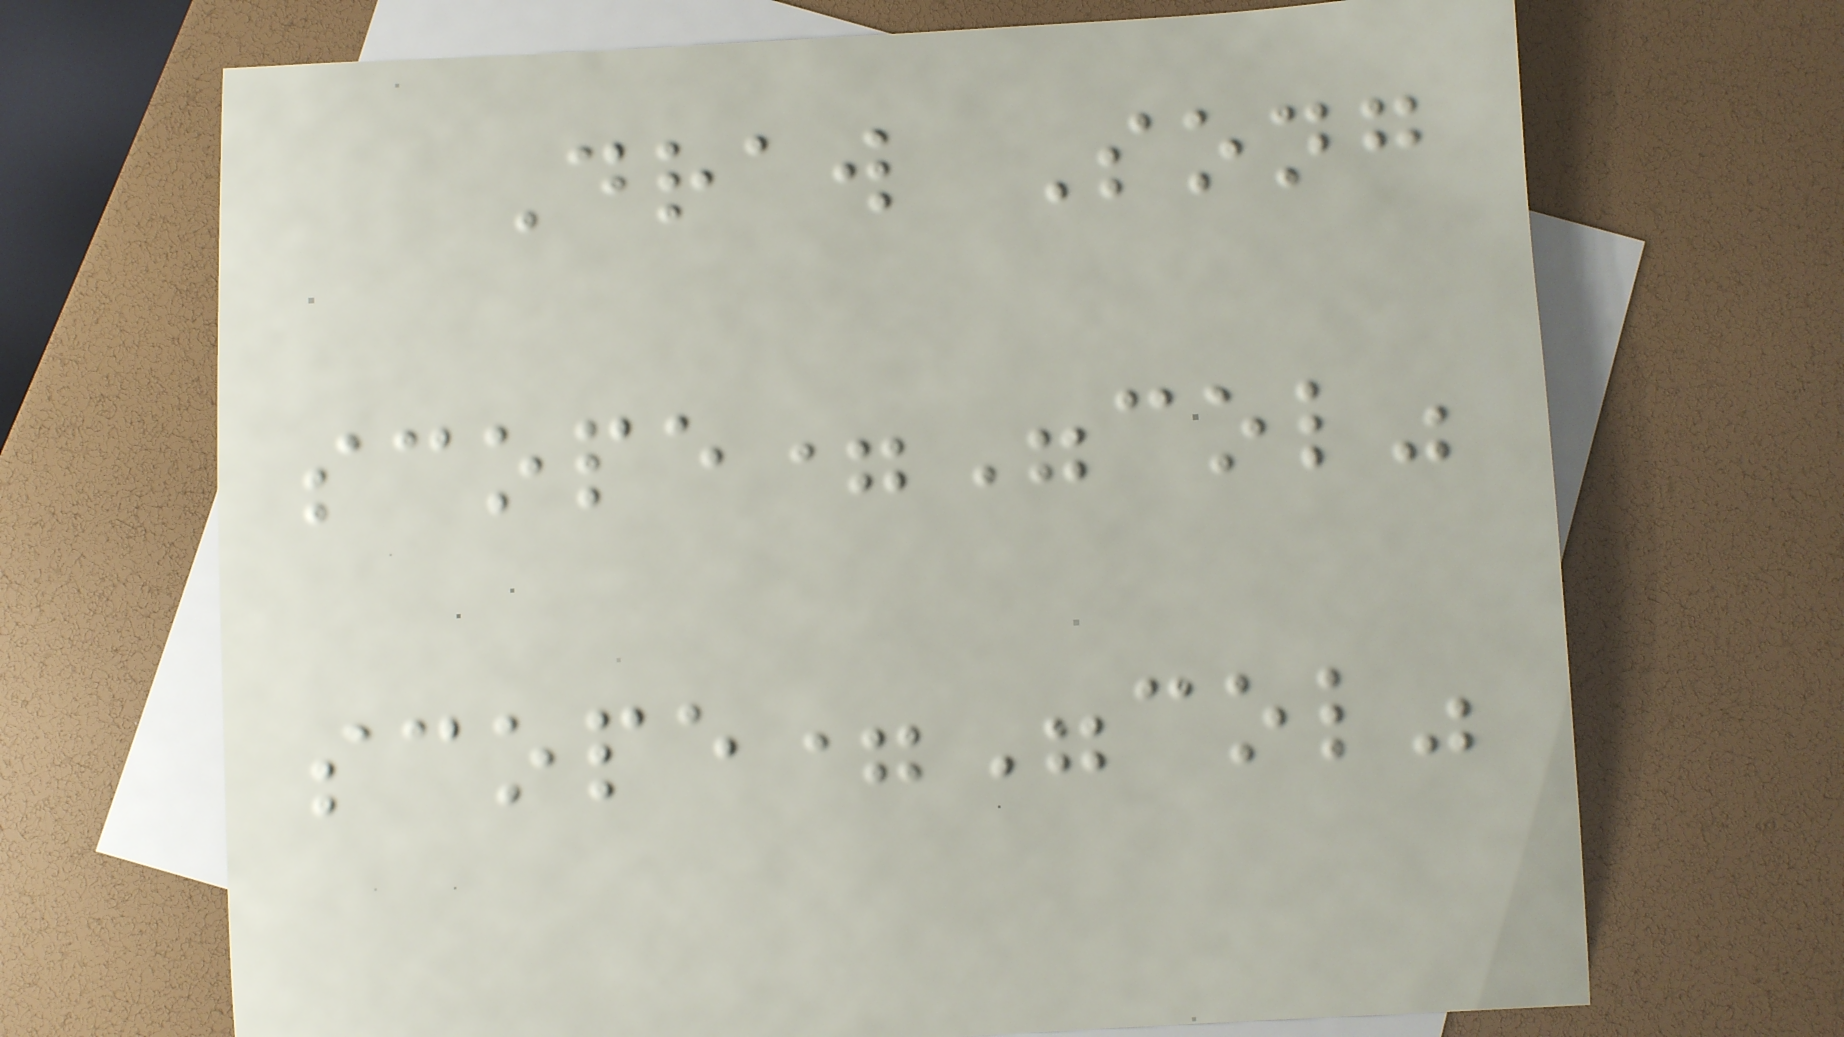Draw Song
scope="col"
scope="col"
